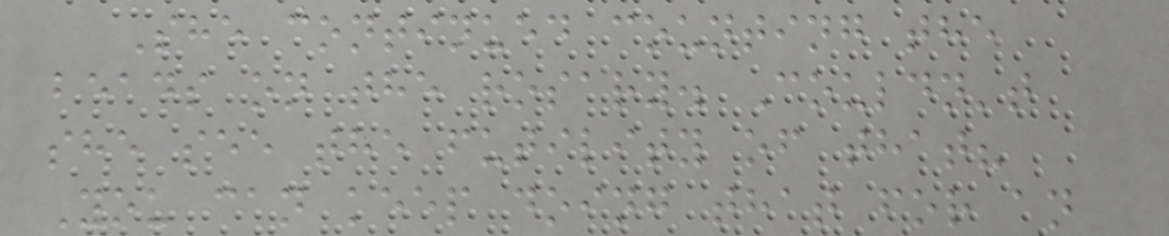She continued counting the
beads on the rosary. Couldn't
she see the futility of that?
You can keep doing that for an
